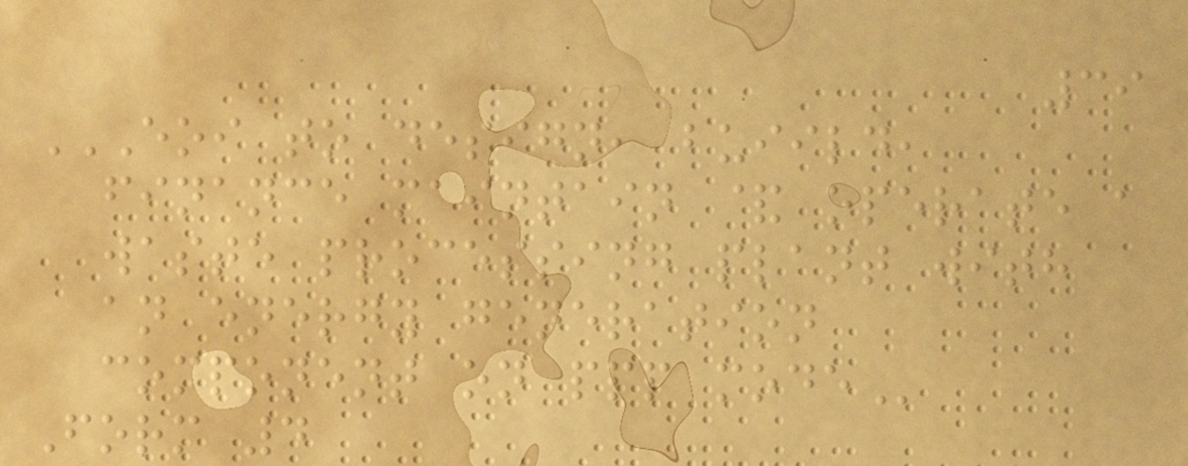39
EOI TO DESIGN, BUIILD,
FINANCE MAINTAIN & OPERATE A
WASTE PROCESSING PLANT WITH
AN ENERGY GENERATION
COMPONENT ON PPP MODE
Form 4
